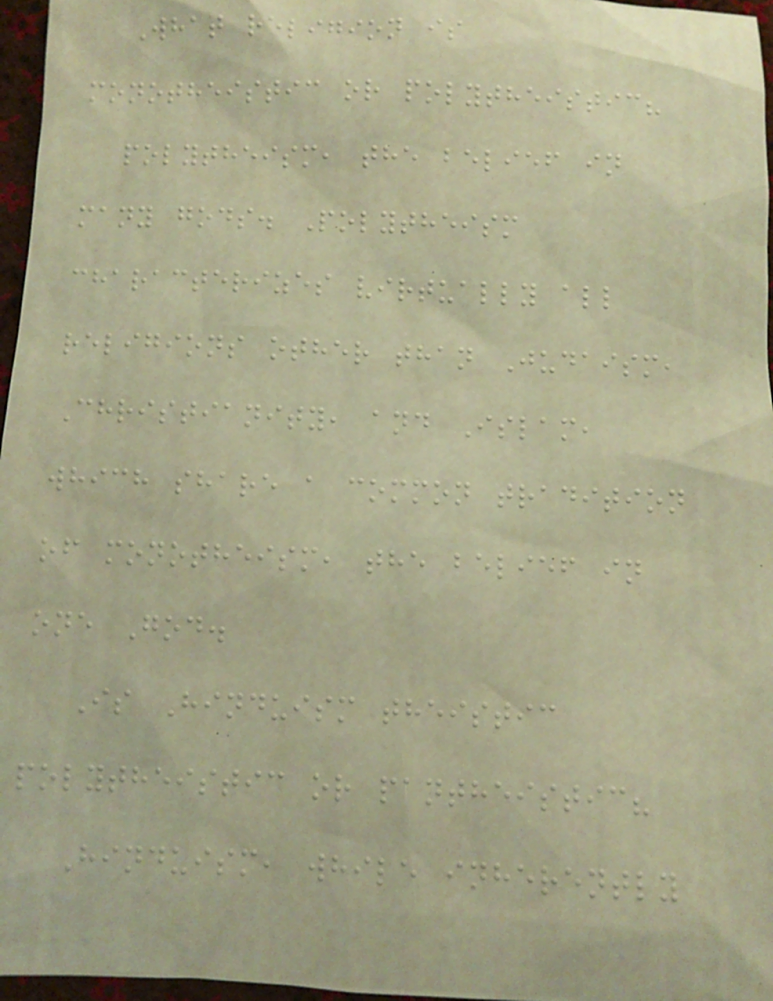What religion is
monotheistic or polytheistic?
polytheism, the belief in
many gods. Polytheism
characterizes virtually all
religions other than Judaism,
Christianity, and Islam,
which share a common tradition
of monotheism, the belief in
one God.
Is Hinduism theistic
polytheistic or pantheistic?
Hinduism, while inherently
